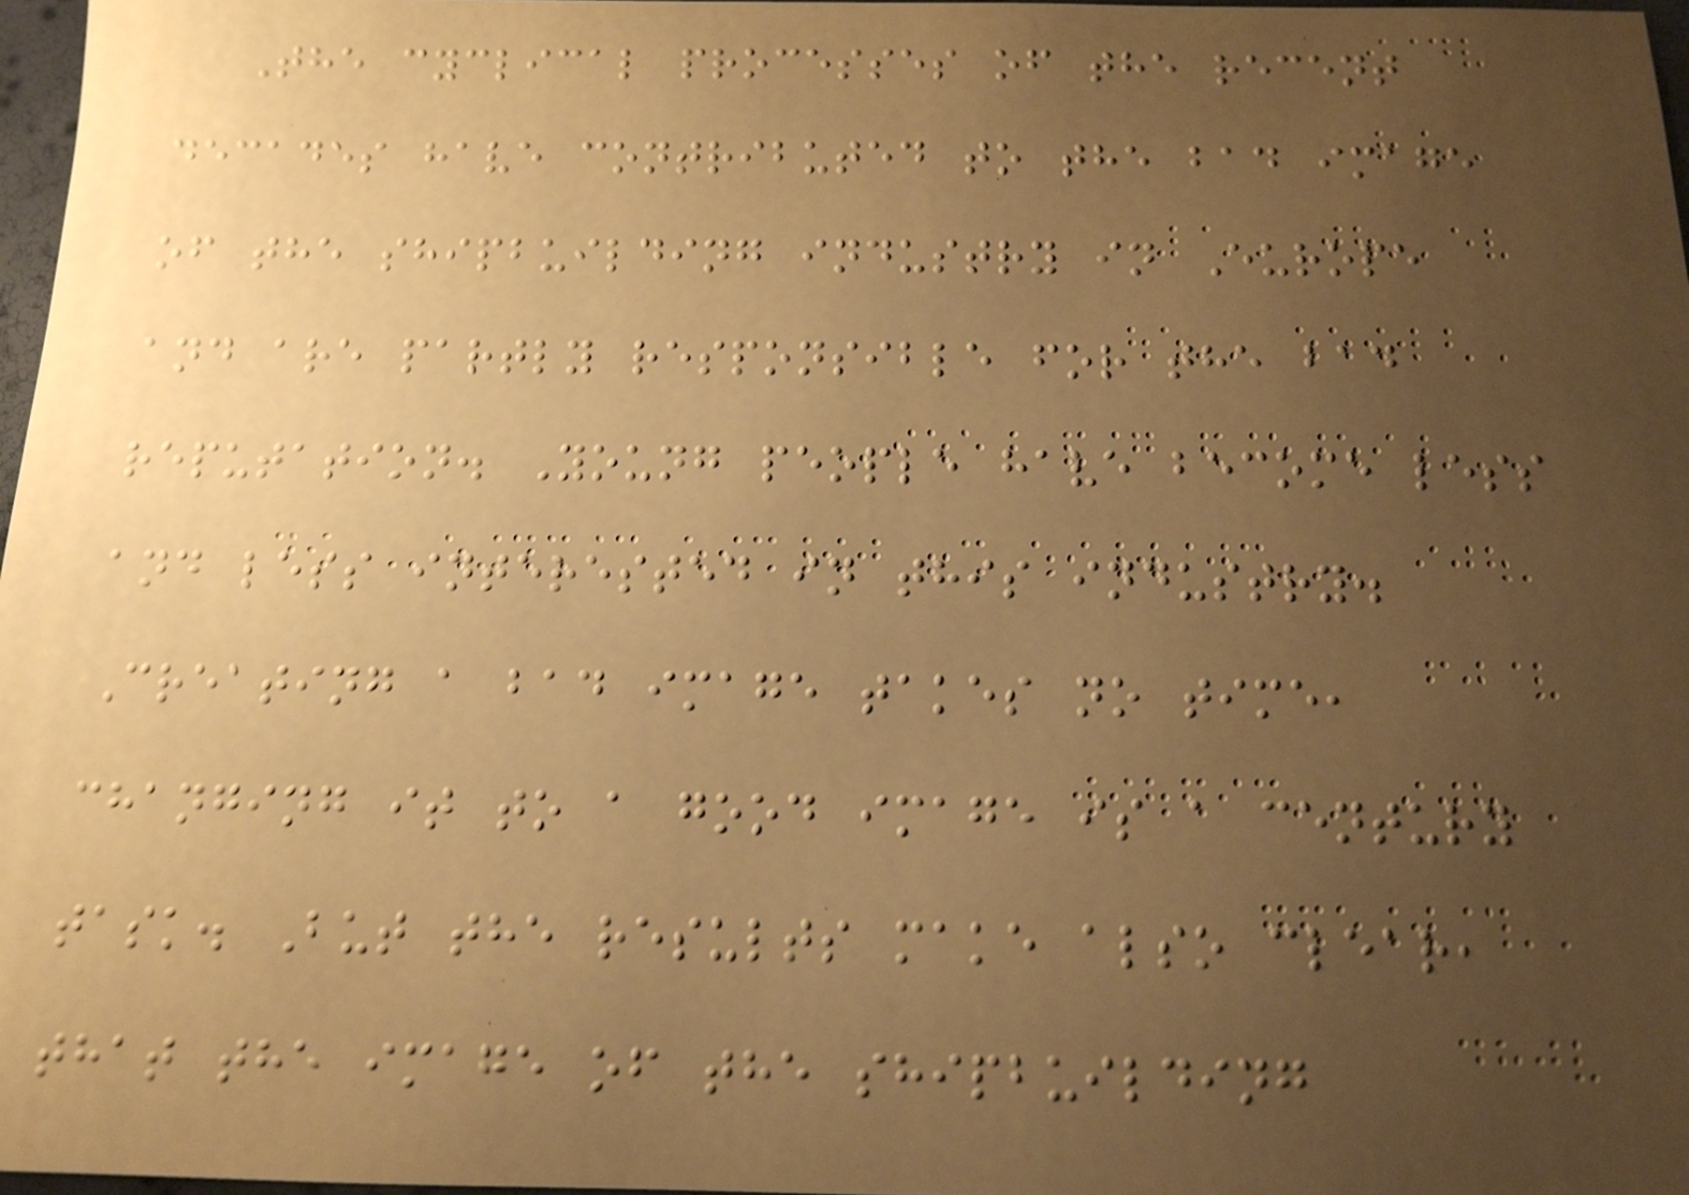The cyclical processes of the recent
decades have contributed to the bad image
of the shipbuilding industry in Europe
and are partly responsible for the bad
reputation. Young people have become less
and less interested in this industry.
Creating a bad image takes no time,
changing it to a good image is a century
task. But the results make also clear,
that the image of the shipbuilding
